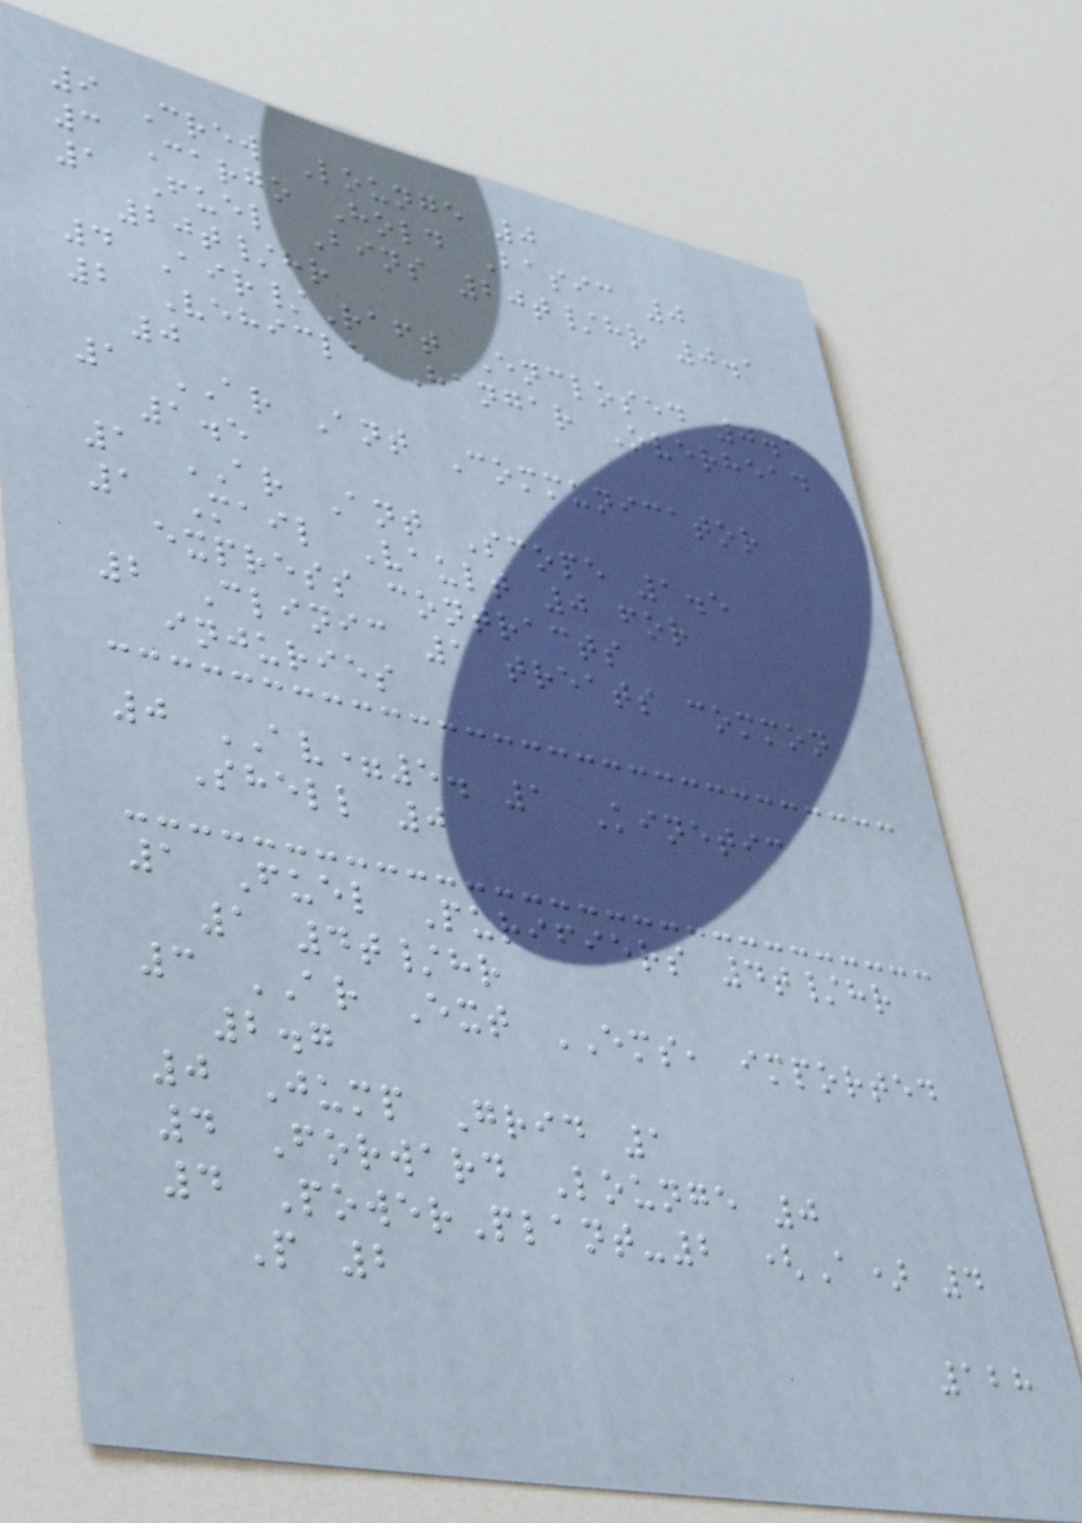9 Crew Lounge 0
3 Cargo Hold Basic 0
1 Fuel Bins 20t/hr 0.1
20t/hr
4 Air/Raft Enclosed 0.1
2 Vehicle Hangar Overhead
0
1 AR Ant Communicator
1.5
1 AR Ant Scope 1.5
1 Mail Vault 0 for
express contracts
2 Clinic 1 treats common
injuries
0 AV=5. 1 Kinetic
Shell 0
1 Fuel Purifiers 4t/hr
1 4t/hr
3 AR Ext EMS, imported
2.7
0 Jump Grid 1
4 Forward Lounge 0
4 PowerPlant-2 (A) 4
P 2
128
